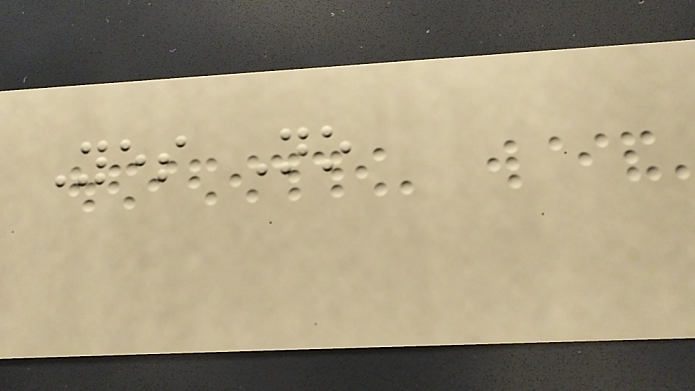Yes No
